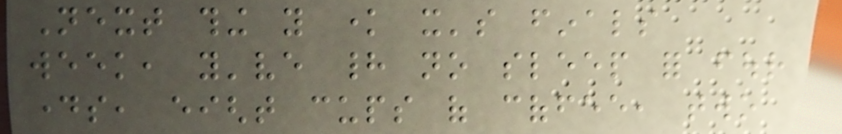Next thing you know it's finals
week, you've had no sleep for four
days, eight cups of coffee, two
